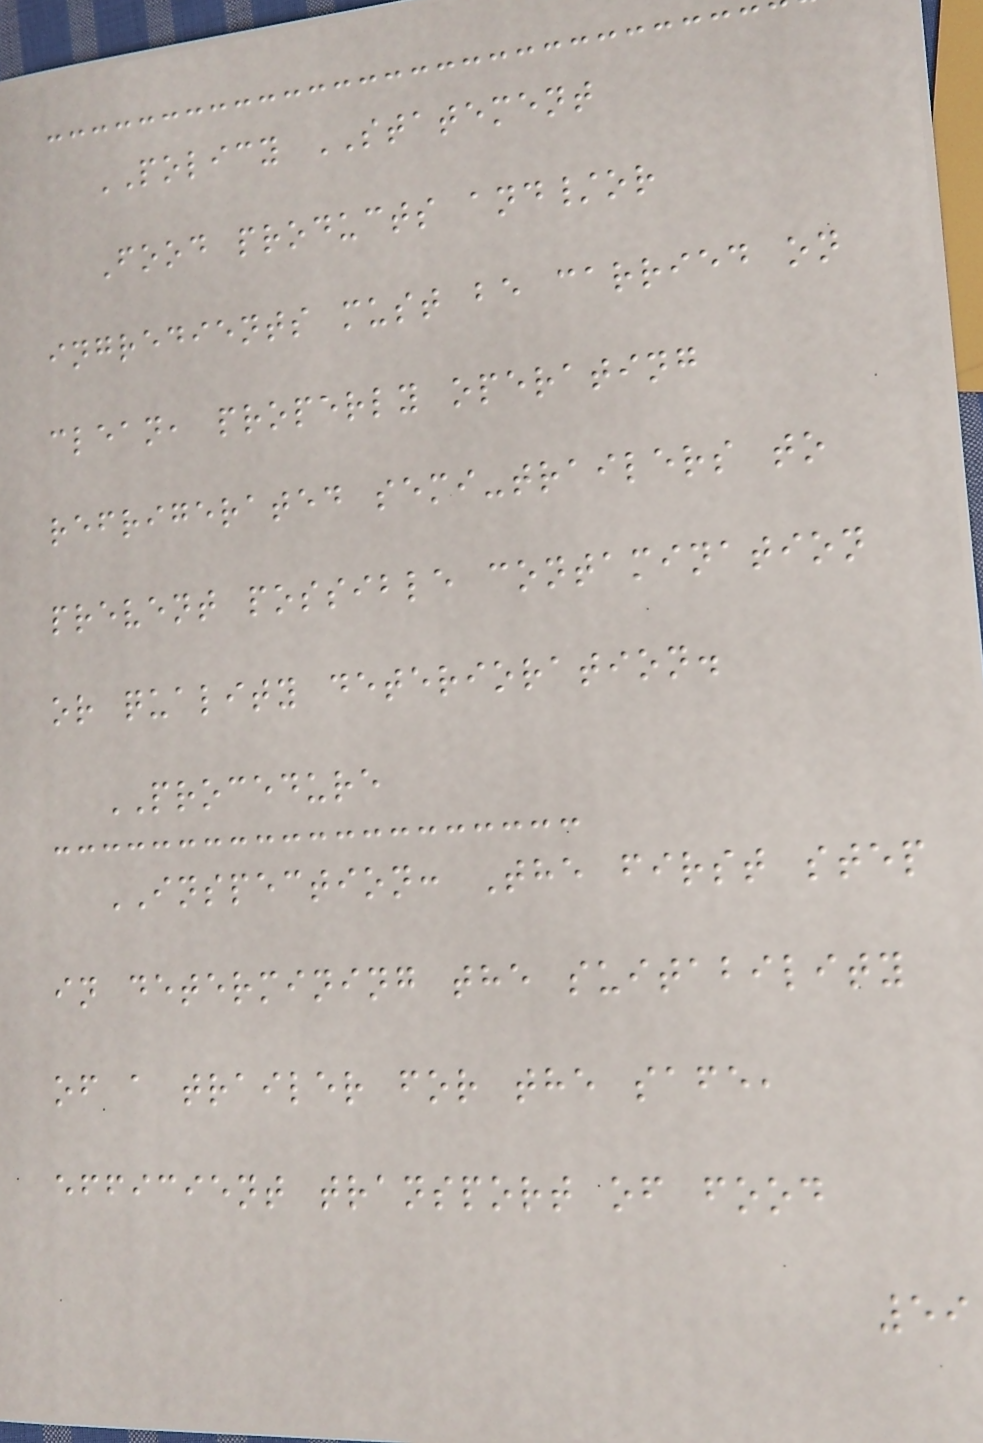POLICY STATEMENT
Food products and/or
ingredients must be carried on
clean, properly operating
refrigerated semi-trailers to
prevent possible contamination
or quality deterioration.
PROCEDURE
INSPECTION: The first step
in determining the suitability
of a trailer for the safe,
efficient transport of food
59
